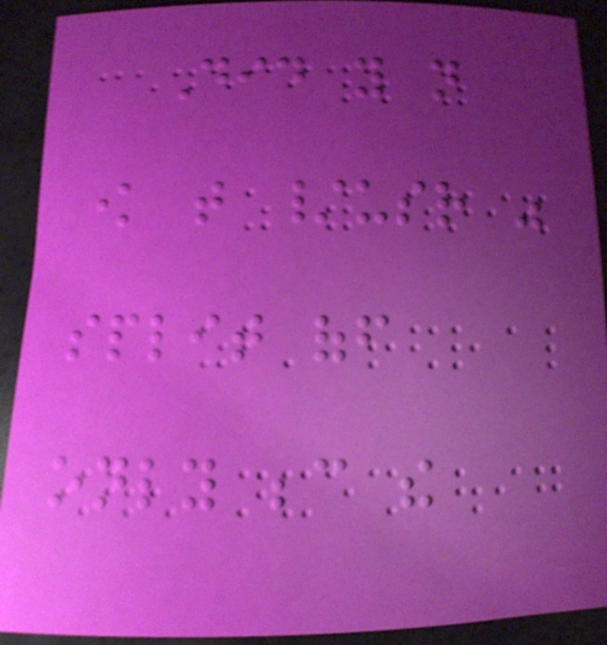Did you not
know that /usr was
split off
only because the
